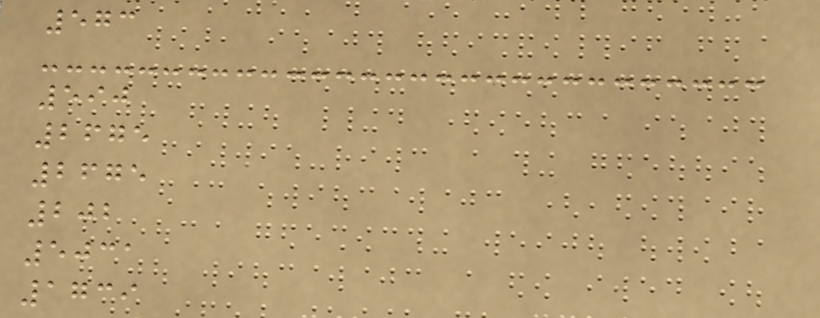573
590
2675
2675
202
5031
1739
